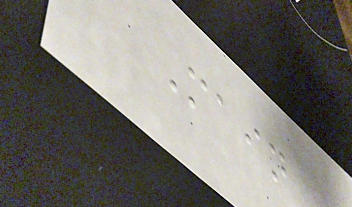Main
